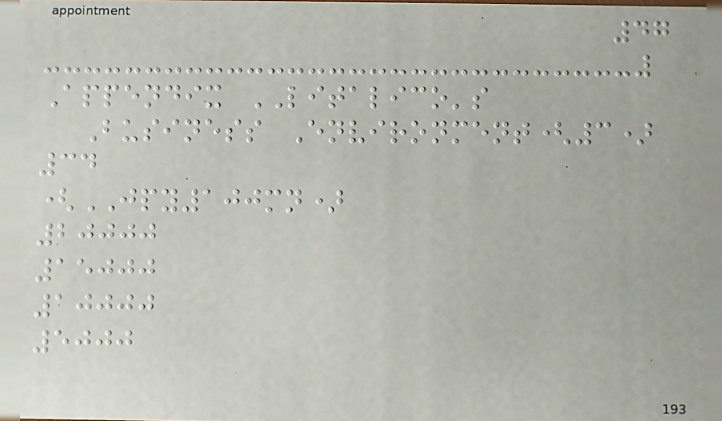47
Appendix LITALICO's
Business Environment(3)
34
(JPY100mn)
20000
15000
10000
5000
